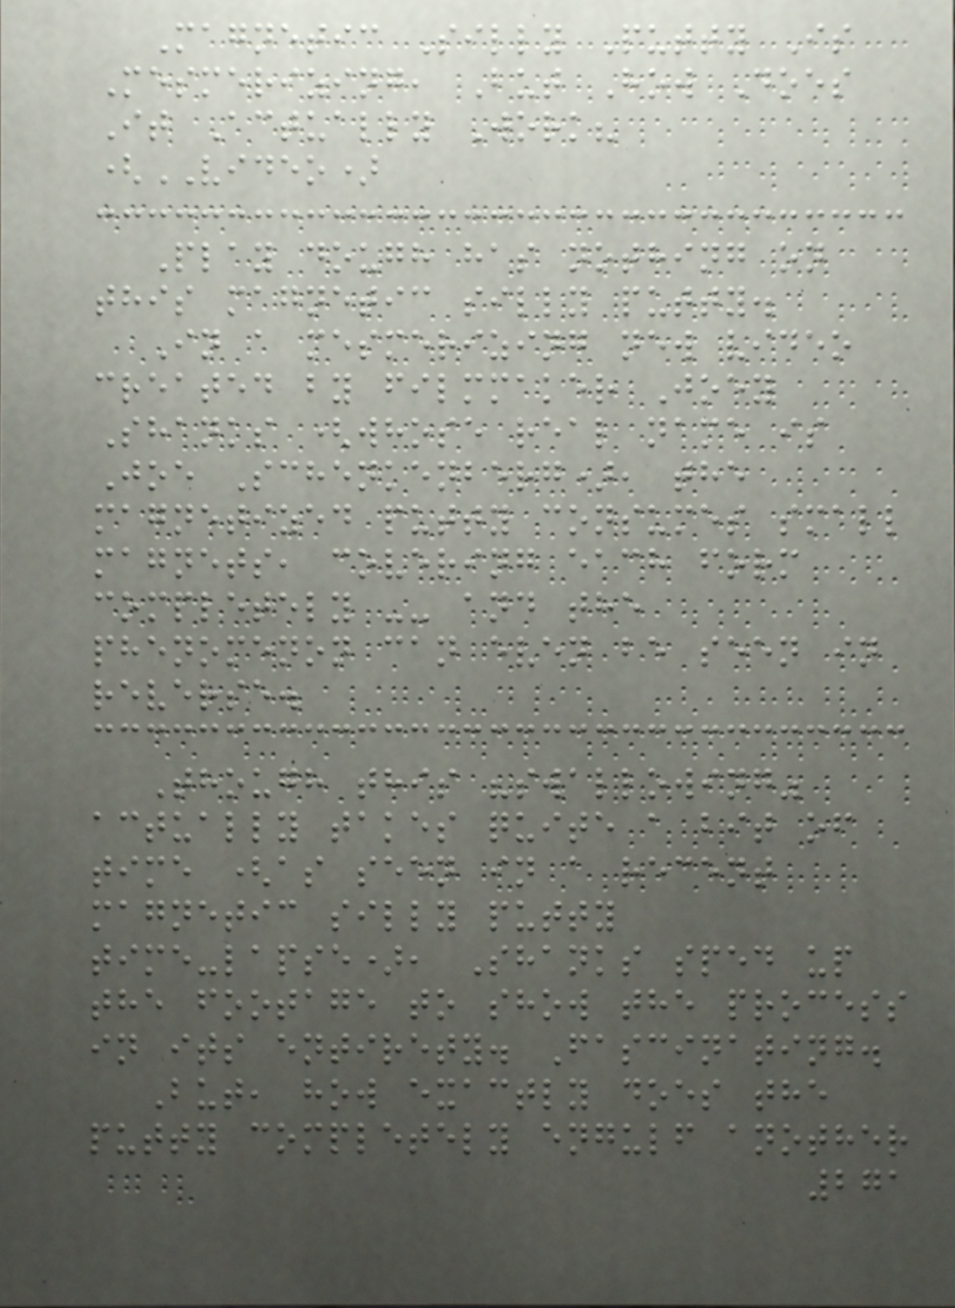Magnetic Silly Putty Is
Mesmerizing, But How Does
It Actually Work?
(VIDEO)
Play dough has nothing on
this magnetic silly putty.
In a mesmerizing new video
created by filmmaker Joey
Shanks (whose real name is
Joe Schenkenberg), the
magnetized putty consumes small
magnets, covering each form
completely -- and the
phenomenon can even be seen in
reverse.
Though this "swallowing"
actually takes quite a bit of
time (as seen in a recent
magnetic silly putty
time-lapse), Shanks sped up
the footage to show the process
in its entirety. Fascinating.
But, how exactly does the
putty completely engulf another
271
